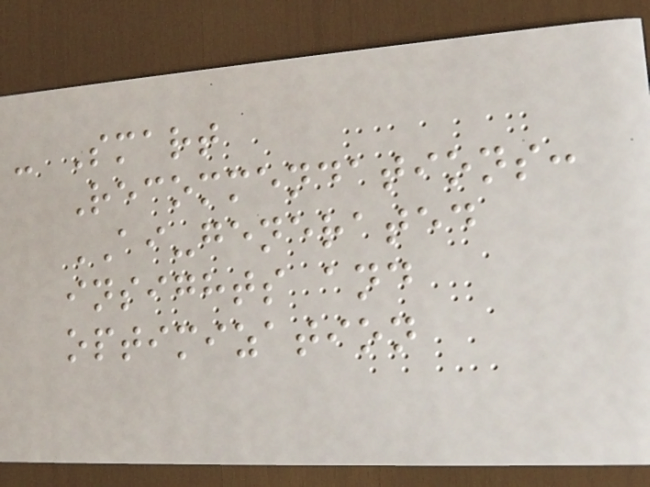- Smart
Recommendations:
AI-generated
insights and
optimization
